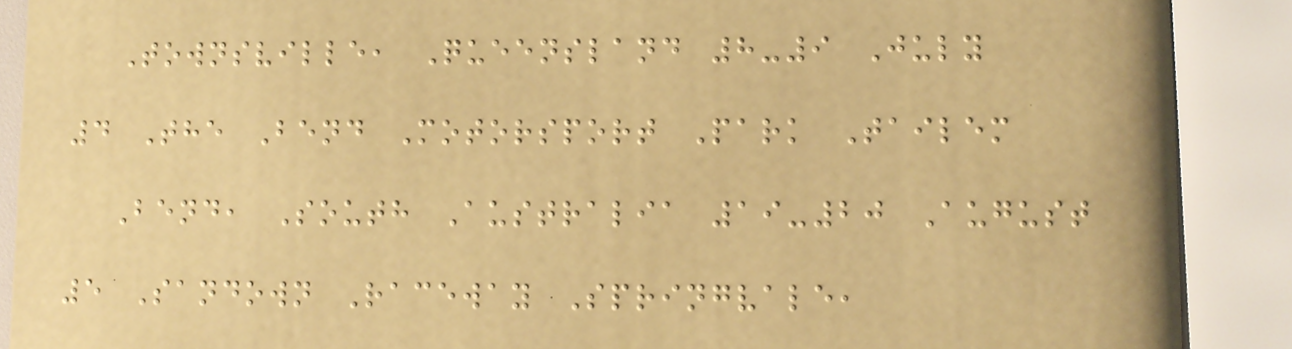Townsville, Queensland 8-9 July
4 The Bend Motorsport Park Tailem
Bend, South Australia 19-20 August
5 Sandown Raceway Springvale,
